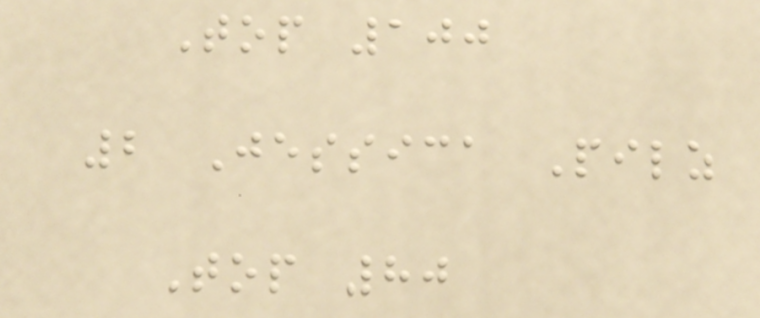Top 100
2 Jessica Pilz
Top 80
